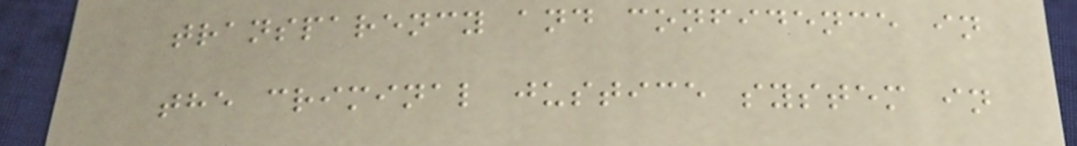transparency and confidence in
the criminal justice system in
